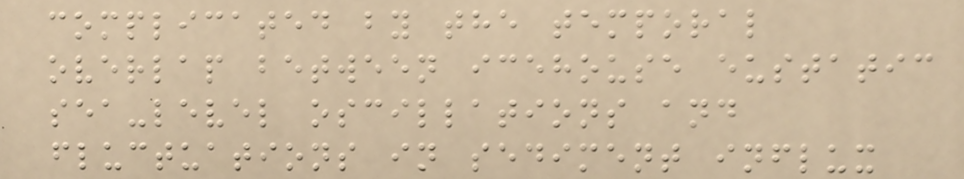complicated by the temporal
overlap between icehouse eustatic
sea-level oscillations and
fluctuations in sediment influx
